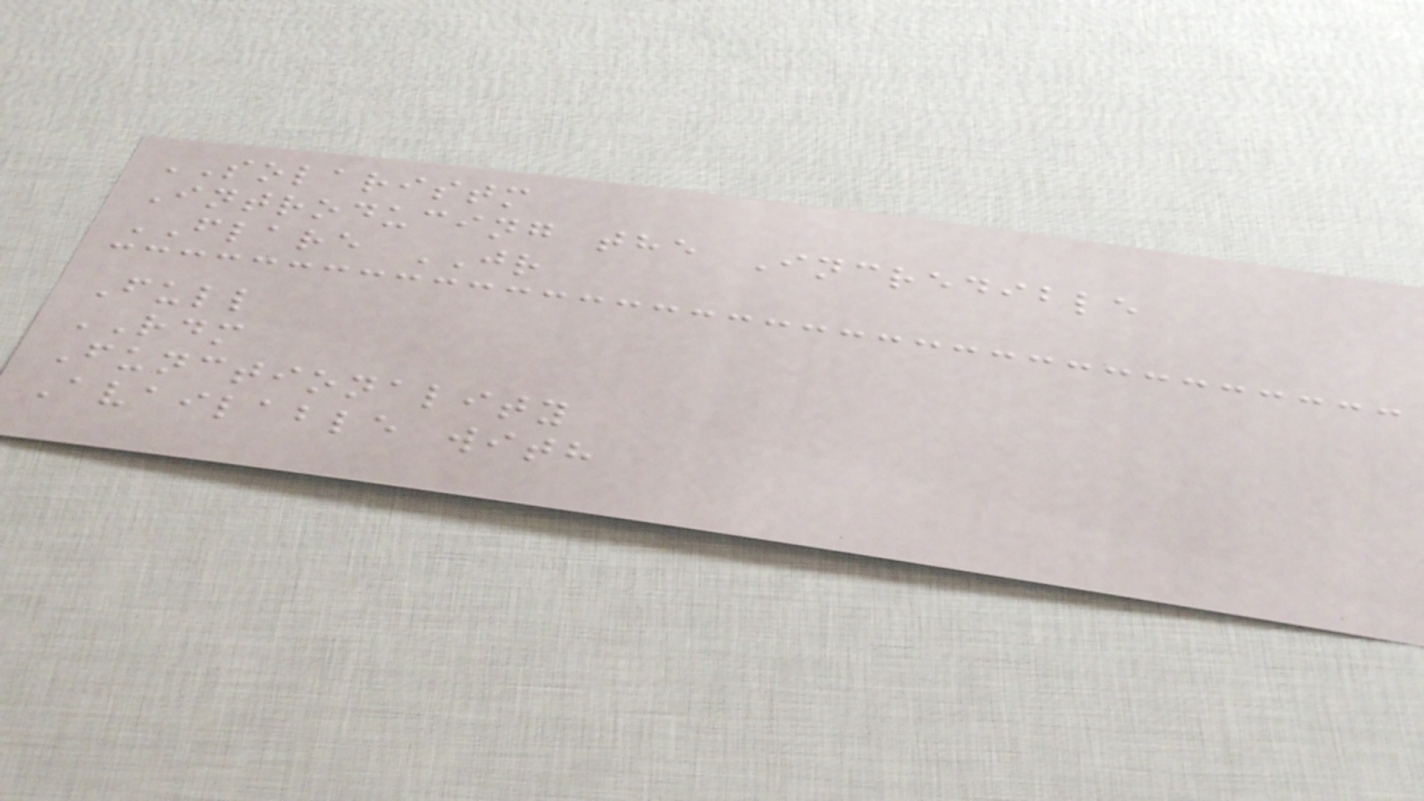SOLARISTM
Introducing the Incredible
FLARE JR
Full
RDM
Functionality
Available with
